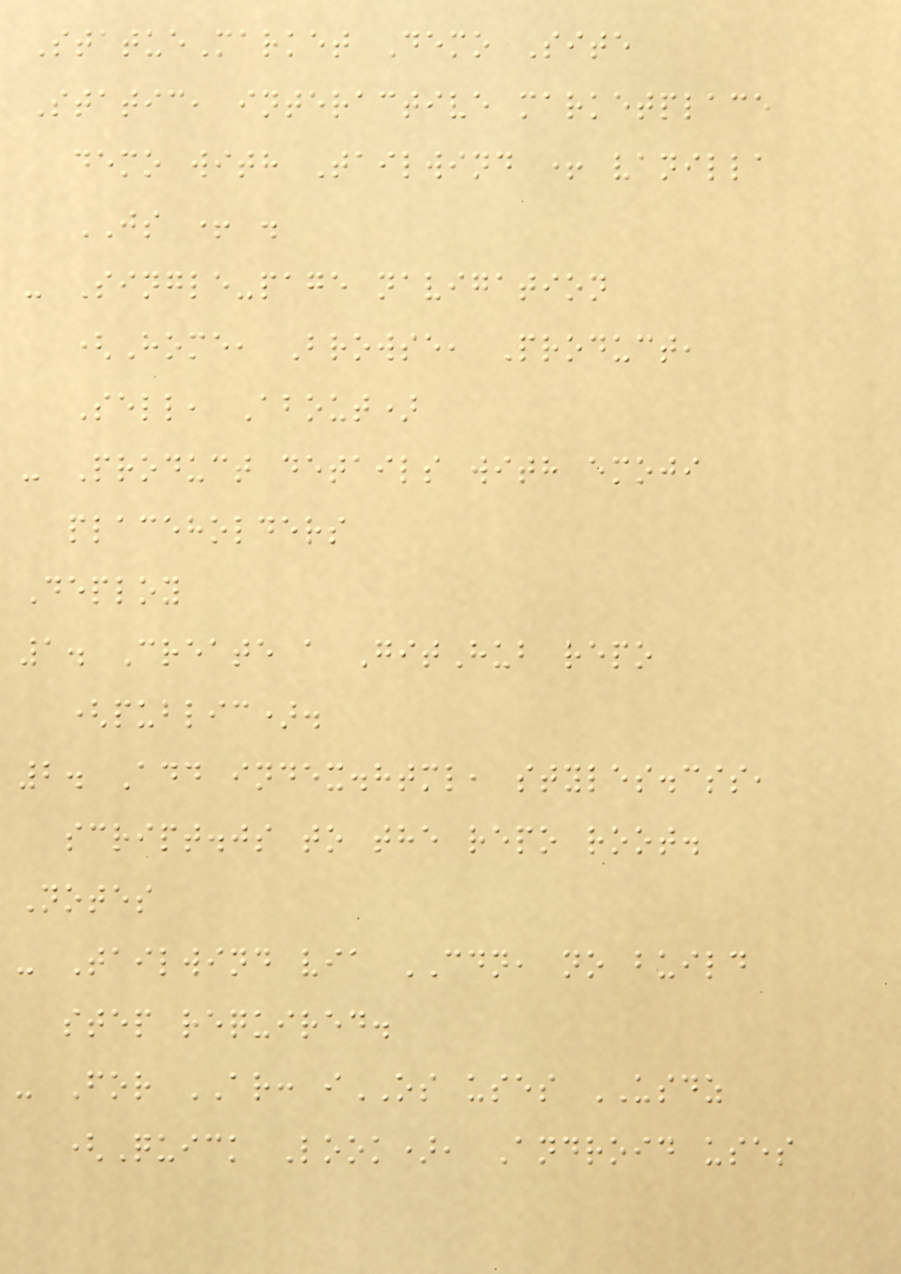StatueMarket Demo Site
Static, interactive marketplace
demo with Tailwind + vanilla
JS + .
- Single-page navigation
(Home, Browse, Product,
Sell, About)
- Product details with emoji
placeholders
Deploy
1. Create a GitHub repo
(public).
2. Add index.html, styles.css,
script.js to the repo root.
Notes
- Tailwind via CDN, no build
step required.
- For AR: iOS uses USDZ
(Quick Look), Android uses
